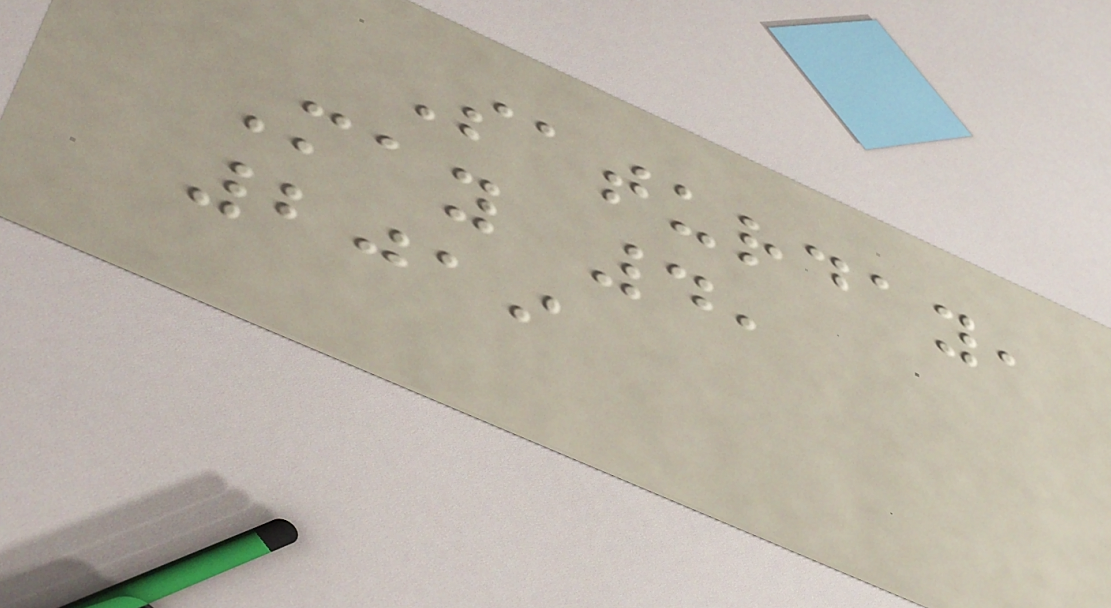Saturday,
May 4,
2019
